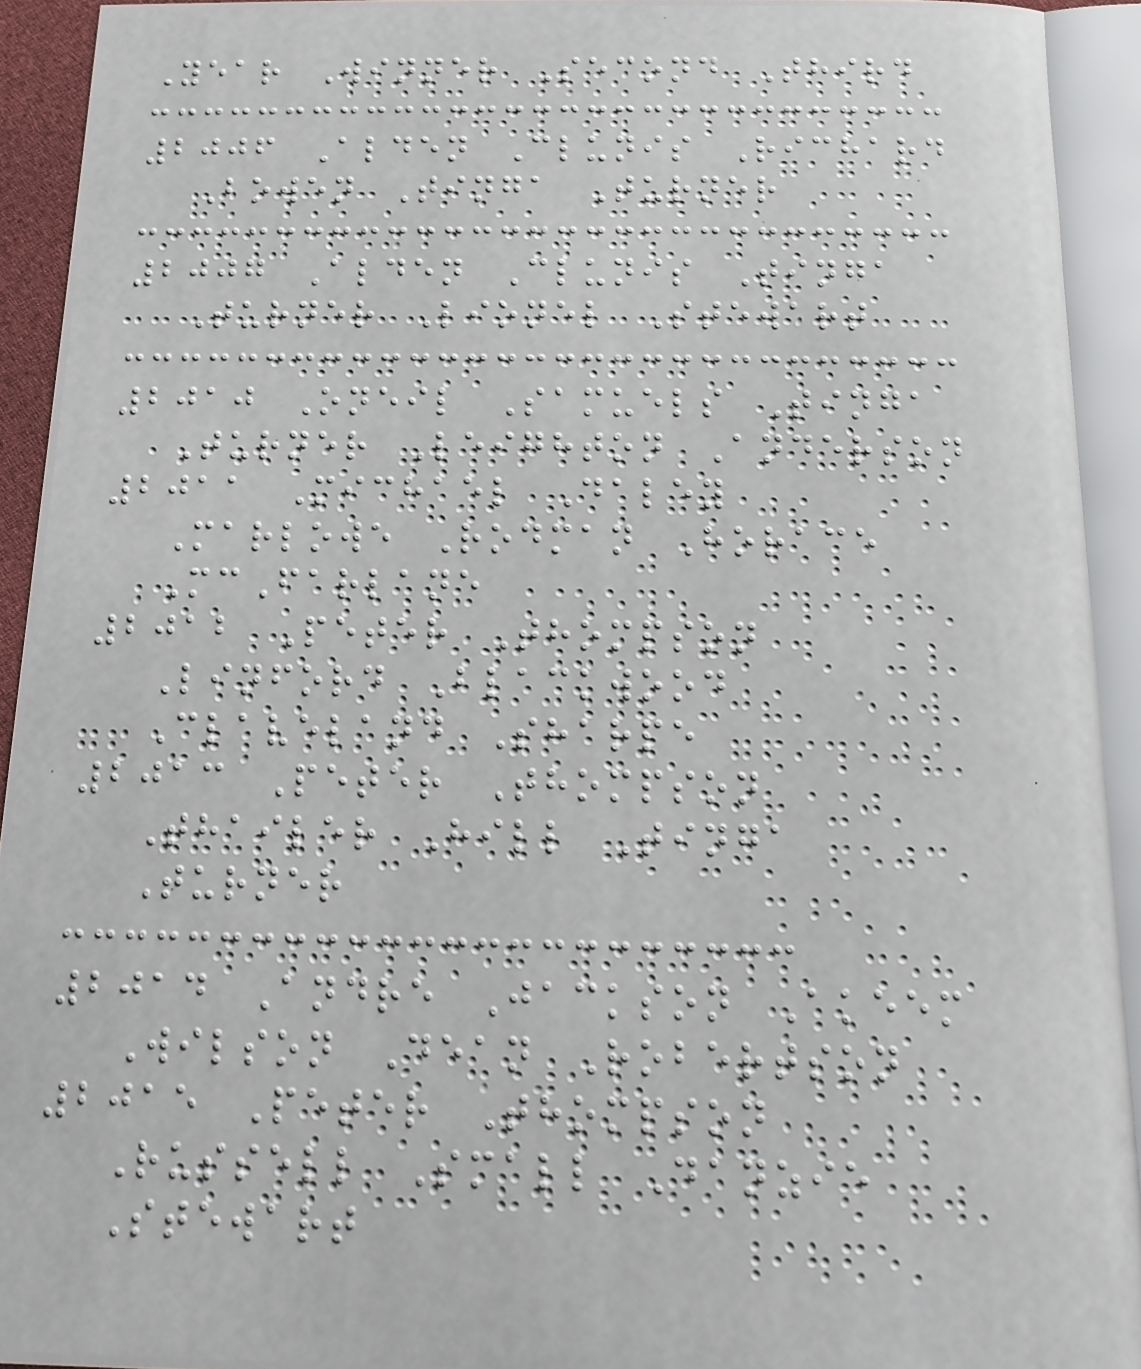Year Winner Second Third
2006 Alden Clunis Richard
Bowen Tinga Turner
2007 Alden Clunis Tinga
Turner Lionel Stewart
2010 Oneil Samuels Tinga
Turner Leighton Anderson
2011 Michael Daley
Marlowe Rodman Horace
McFarlane
2012 Peter Thompson
Linford Blackwood
Claveland Sharpe
2013 Peter Thompson
Thailer Hill Tinga
Turner
2014 Andre Jackson Akeem
Wilson Dean Robertson
2015 Peter Thompson
Russell Small Danzie
Stewart
